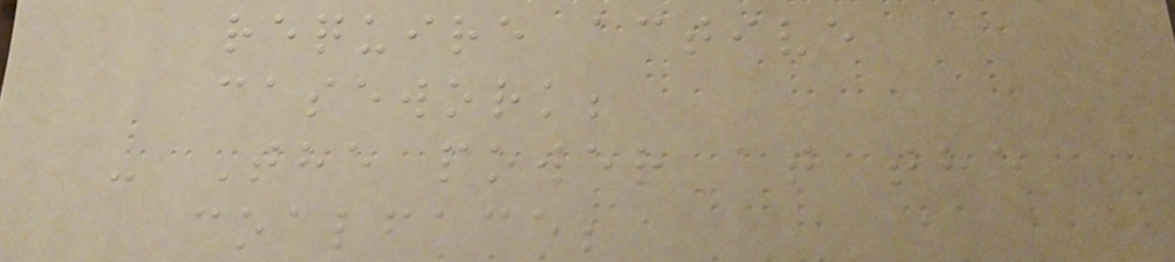require active
casework;
- The power at the
coalface;
